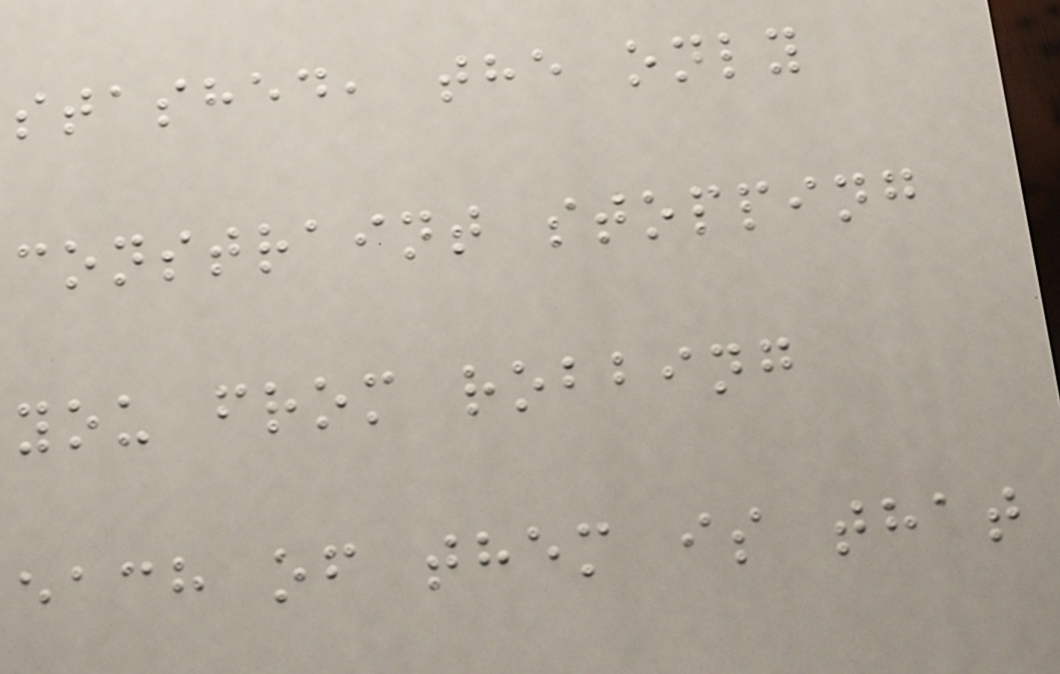stashed, the only
constraint stopping
you from robbing
each of them is that
